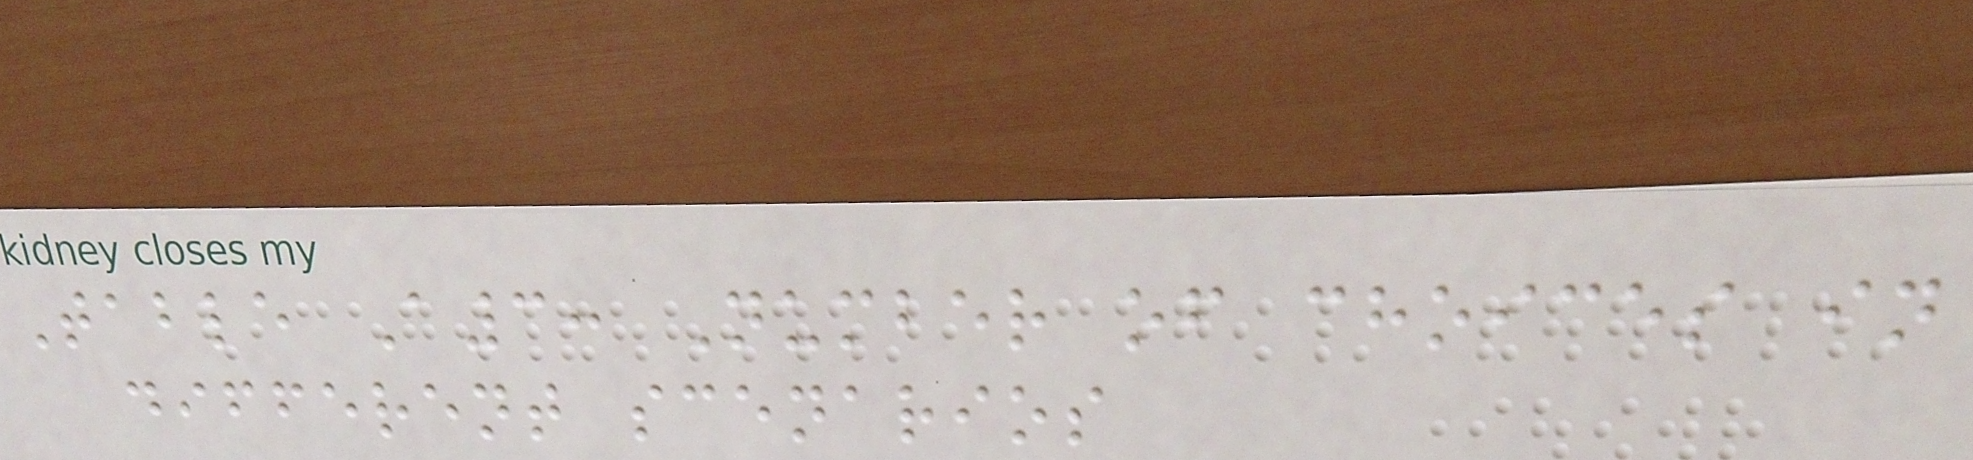Table A3: Number of choices in
different scenarios
